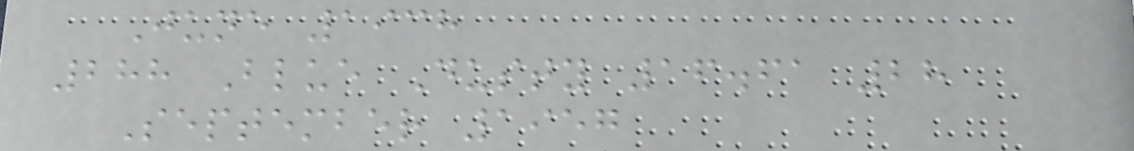June 1938
288 Blue Dusty 16.61 28
September 1957
